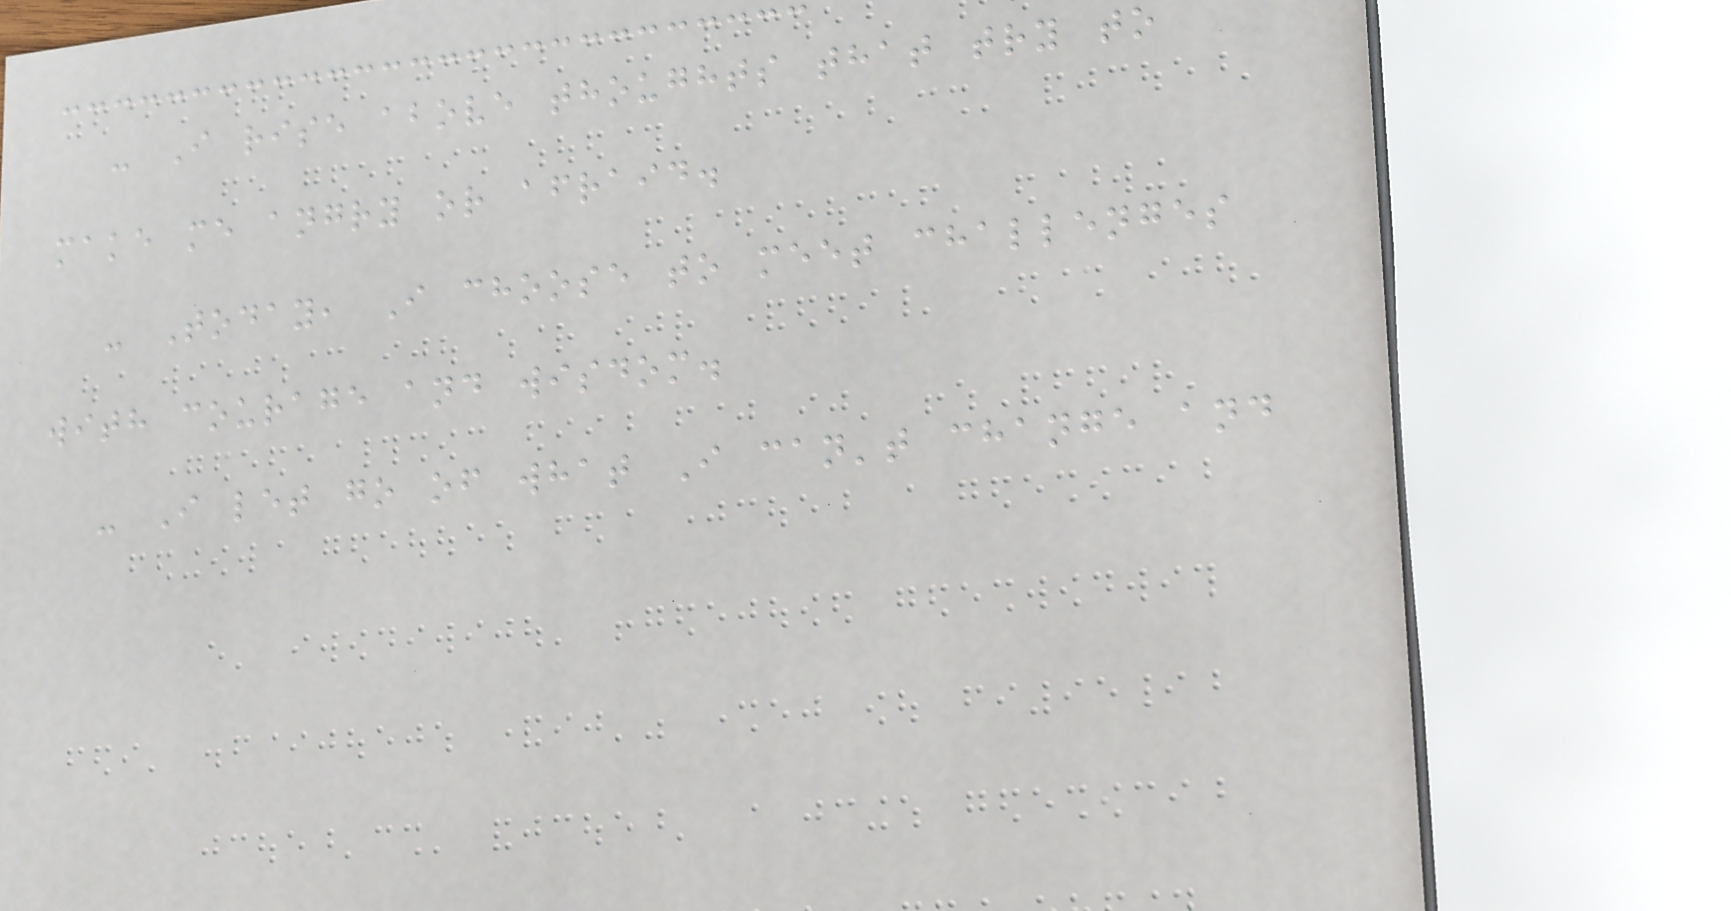- I rise above thoughts that try to
make me angry or afraid.
- Today, I choose to meet challenges
with courage and wisdom.
- I let go of what I can't change and
